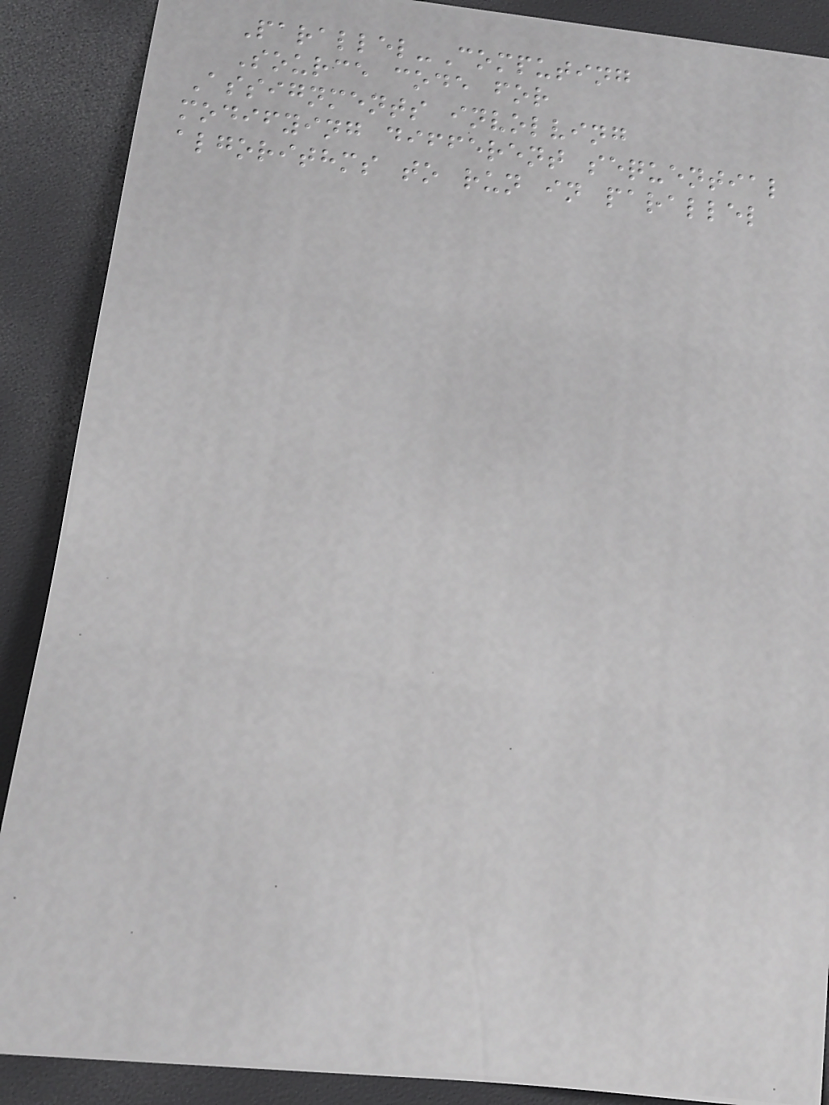Parallel-Computing
Source code for
Assignments involving
modifying different sequential
algorithms to run in parallel
